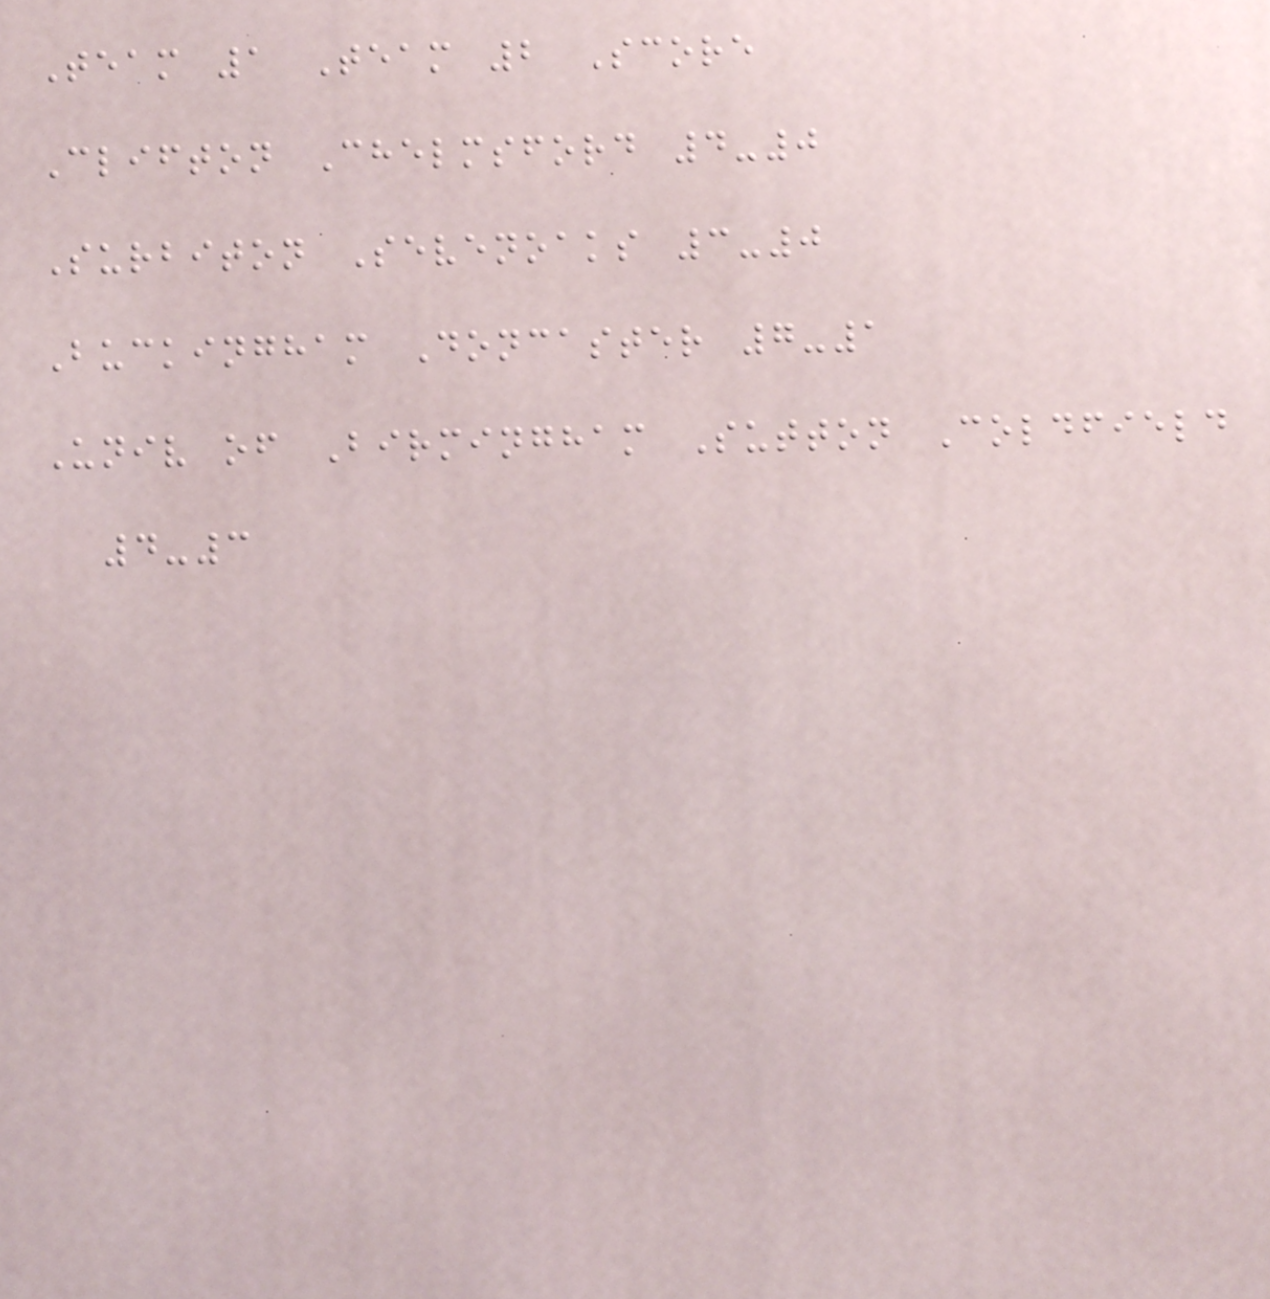Team 1 Team 2 Score
Clifton Chelmsford 4-0
Surbiton Sevenoaks 3-0
Buckingham Doncaster 7-1
Univ of Birmingham Sutton Coldfield
4-3
